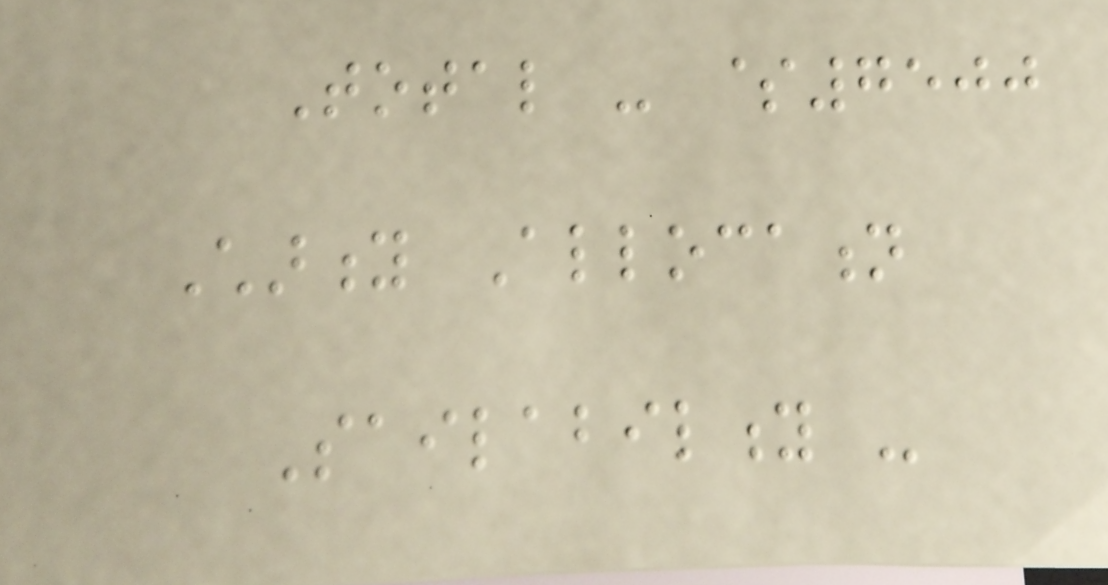Total - $7500
Charity Allocation
Sailability -
